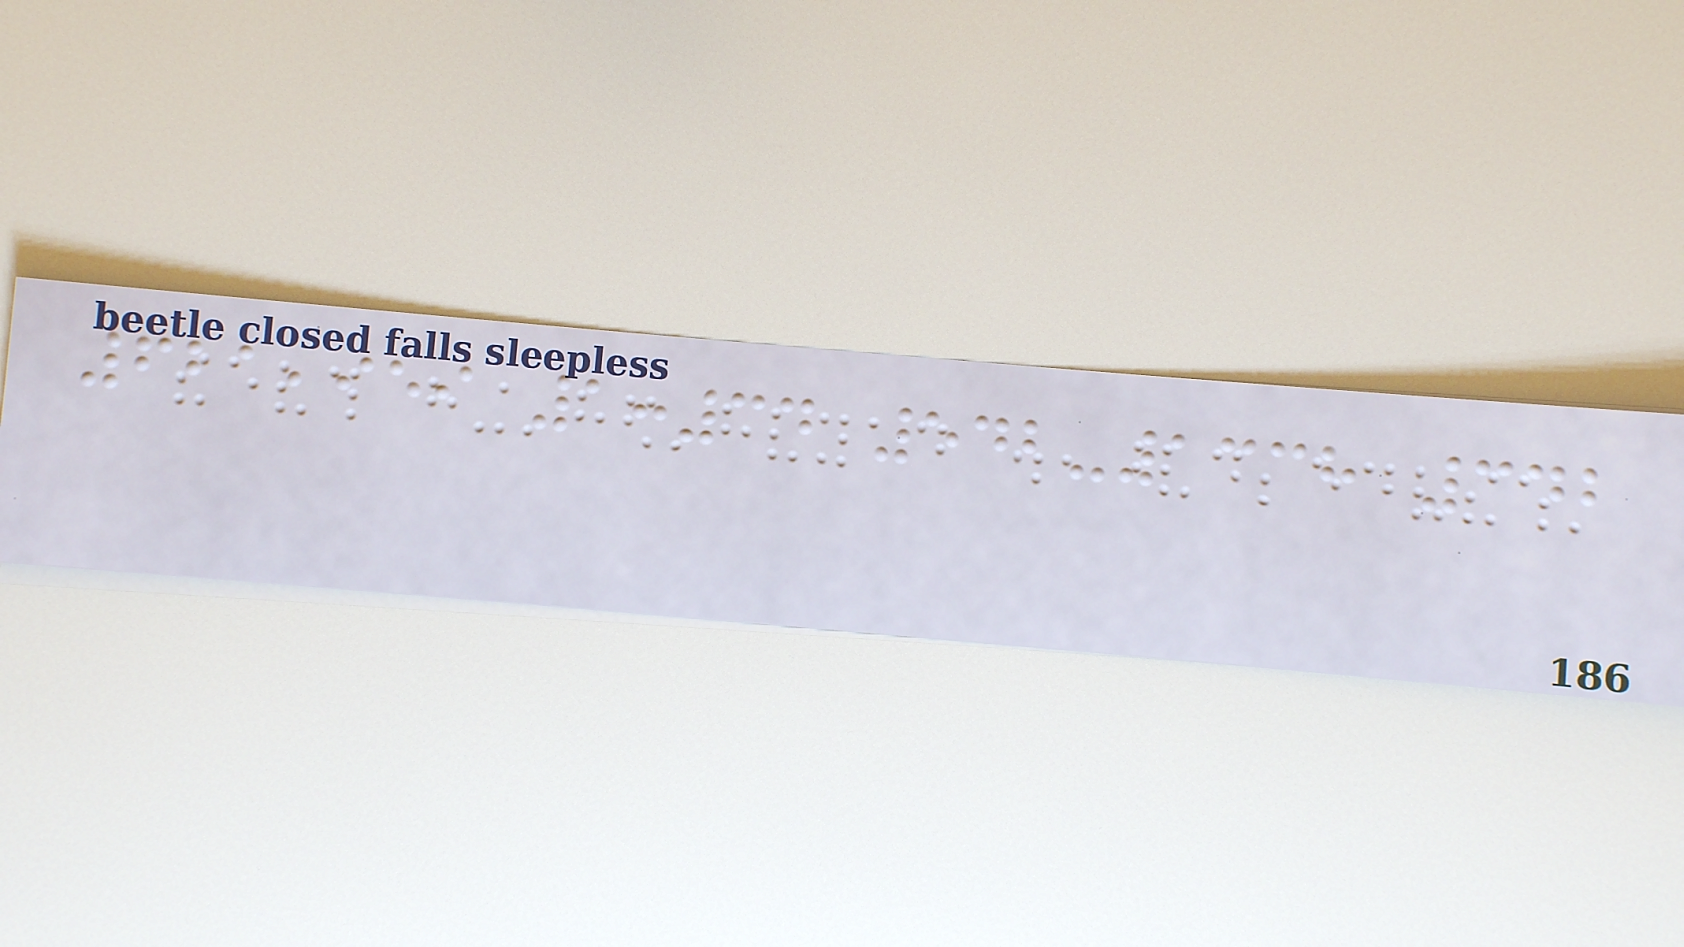621,959 1:34 542-1338 342
